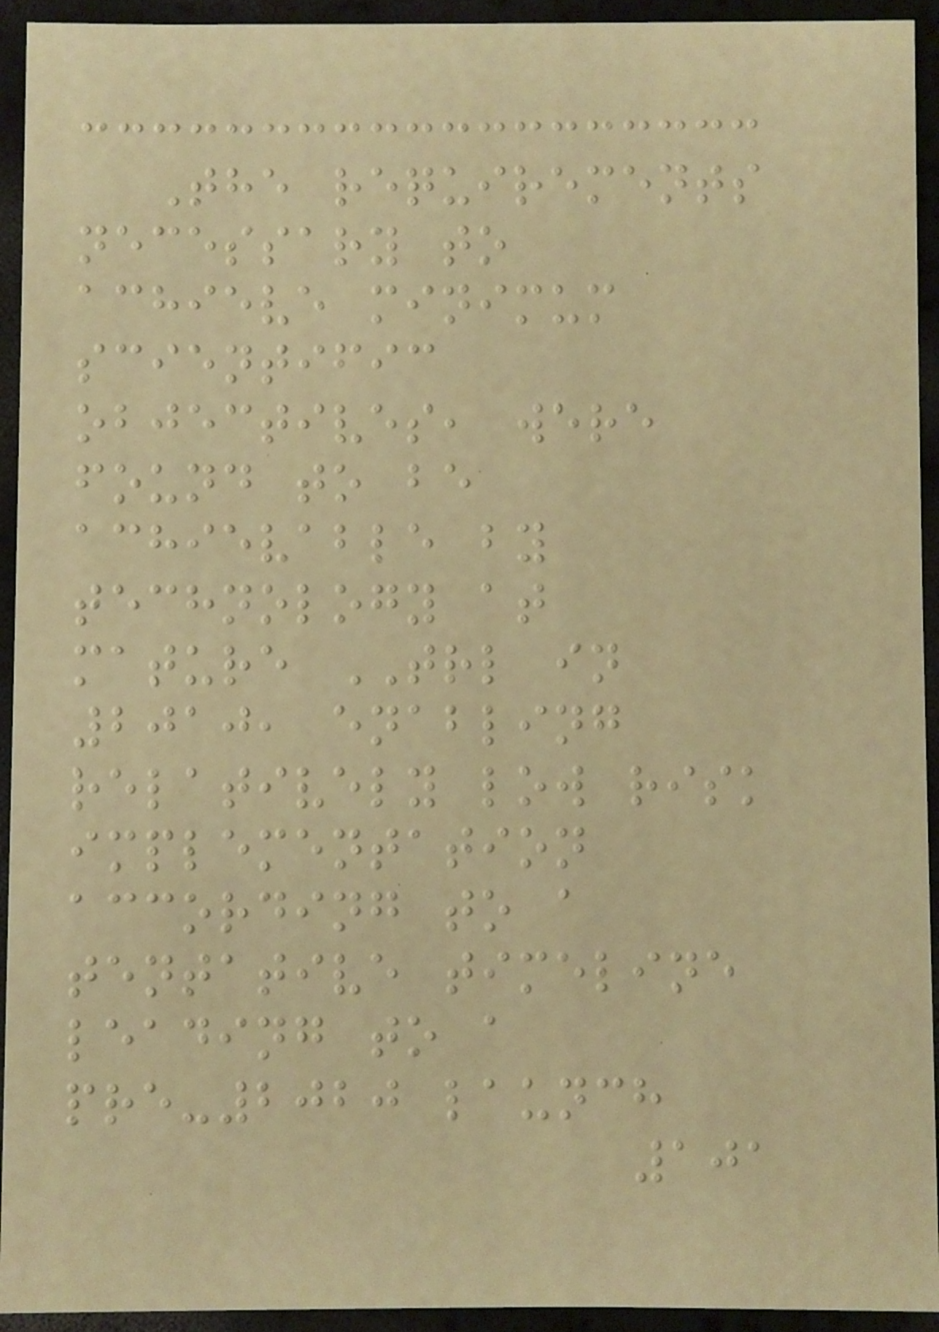The requirements
necessary to
achieve minimum
scientific
objectives, were
found to be
achievable by
technology at
mature TRL in
2010, enabling
relatively low risk
implementation
according to a
tentative timeline
leading to a
pre-2020 launch
101
